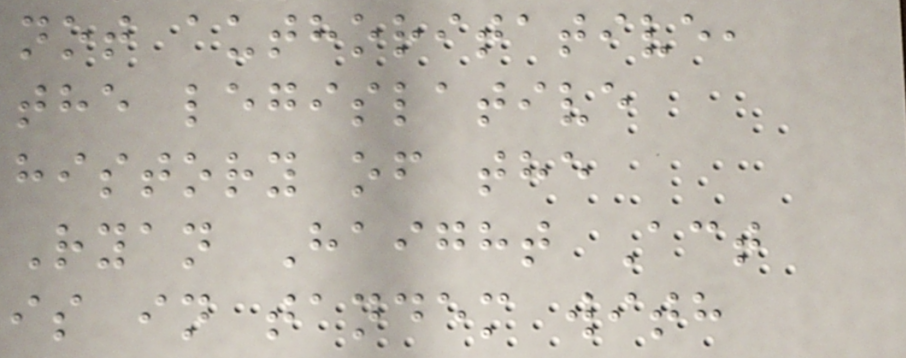not authoritative,
the legislative
history of the
Ryan Haight Act
is in tandem with
